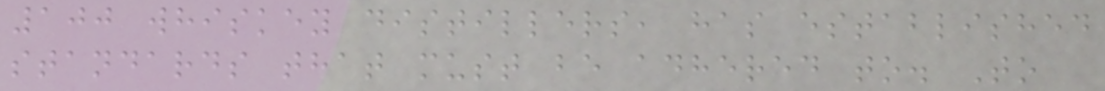100 whiskey distillers, has established
standards that must be adhered to. To
